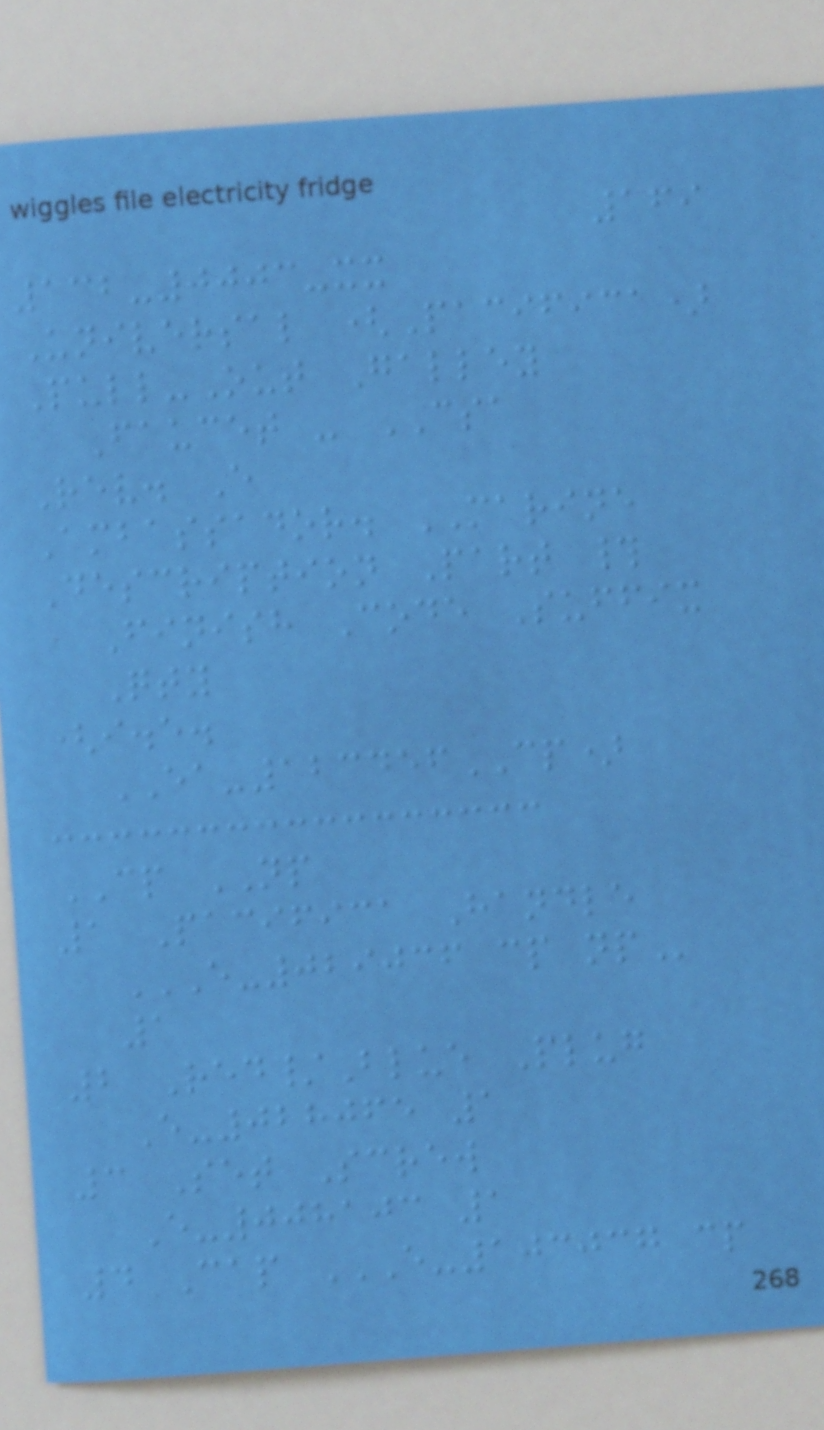169
132-0003-xx
Universal (Pacifica)
Pull-Out Galley
Faucet - CSA
Rev. E
Ambassador. MARINE
Description Part #
Finish Code Suffix
Qty
(i.e.
EA-123456CP)
CP NP
1 Pacifica Handle
E-029036 CP NP
1
2 Red/Blue Plug
E-028065 1
3 Set Screw
E-008103 1
4 Cap E-103037 CP
